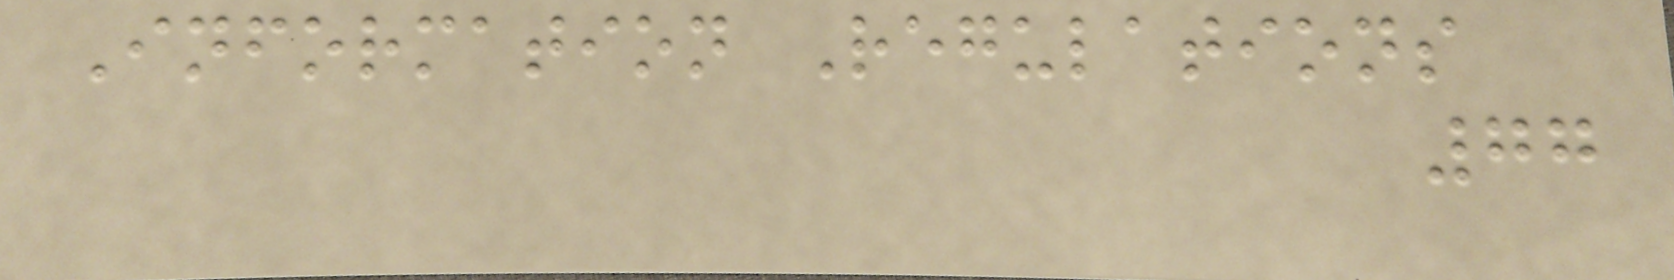Information Regulations
77
